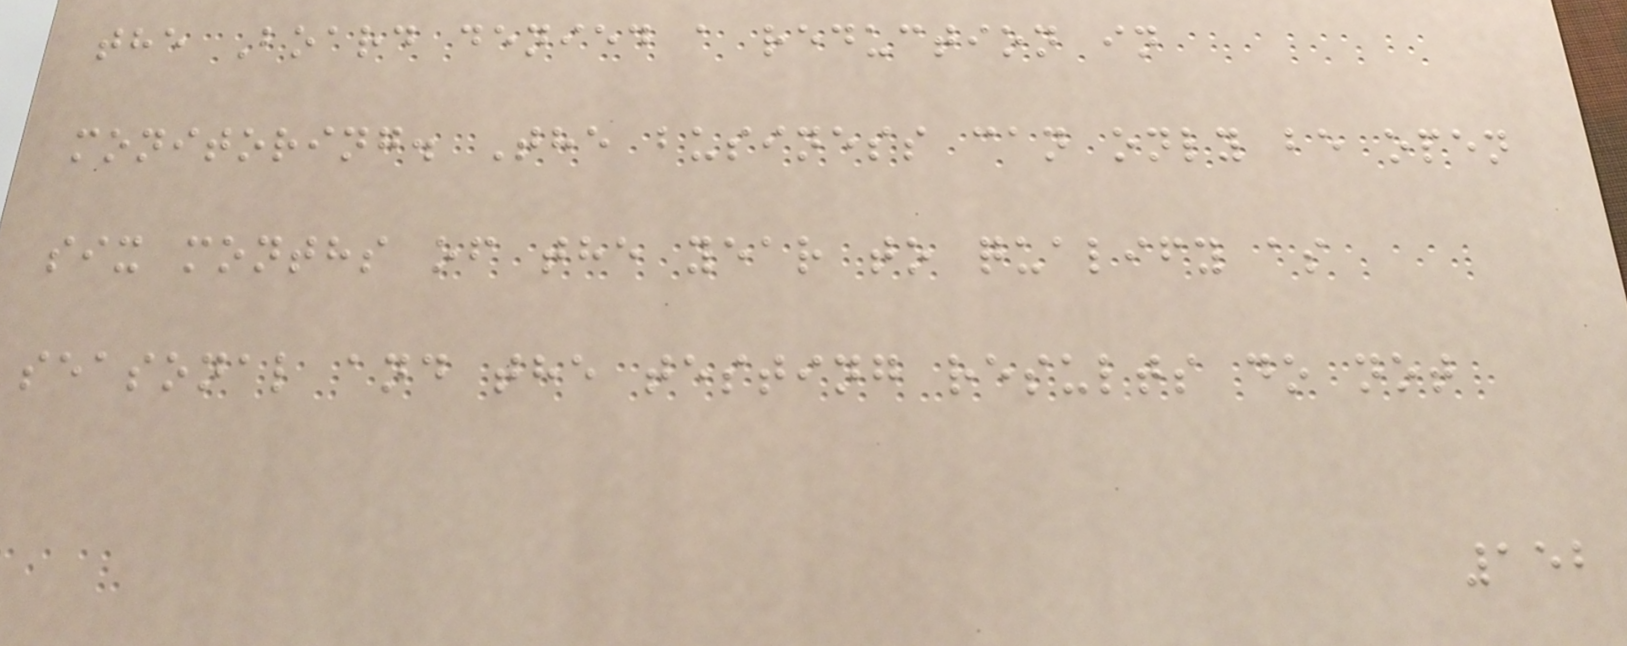the Board denied a reduction in
monitoring. The business can only be open
six months of the year to qualify as
seasonal and the testing results do not
152
